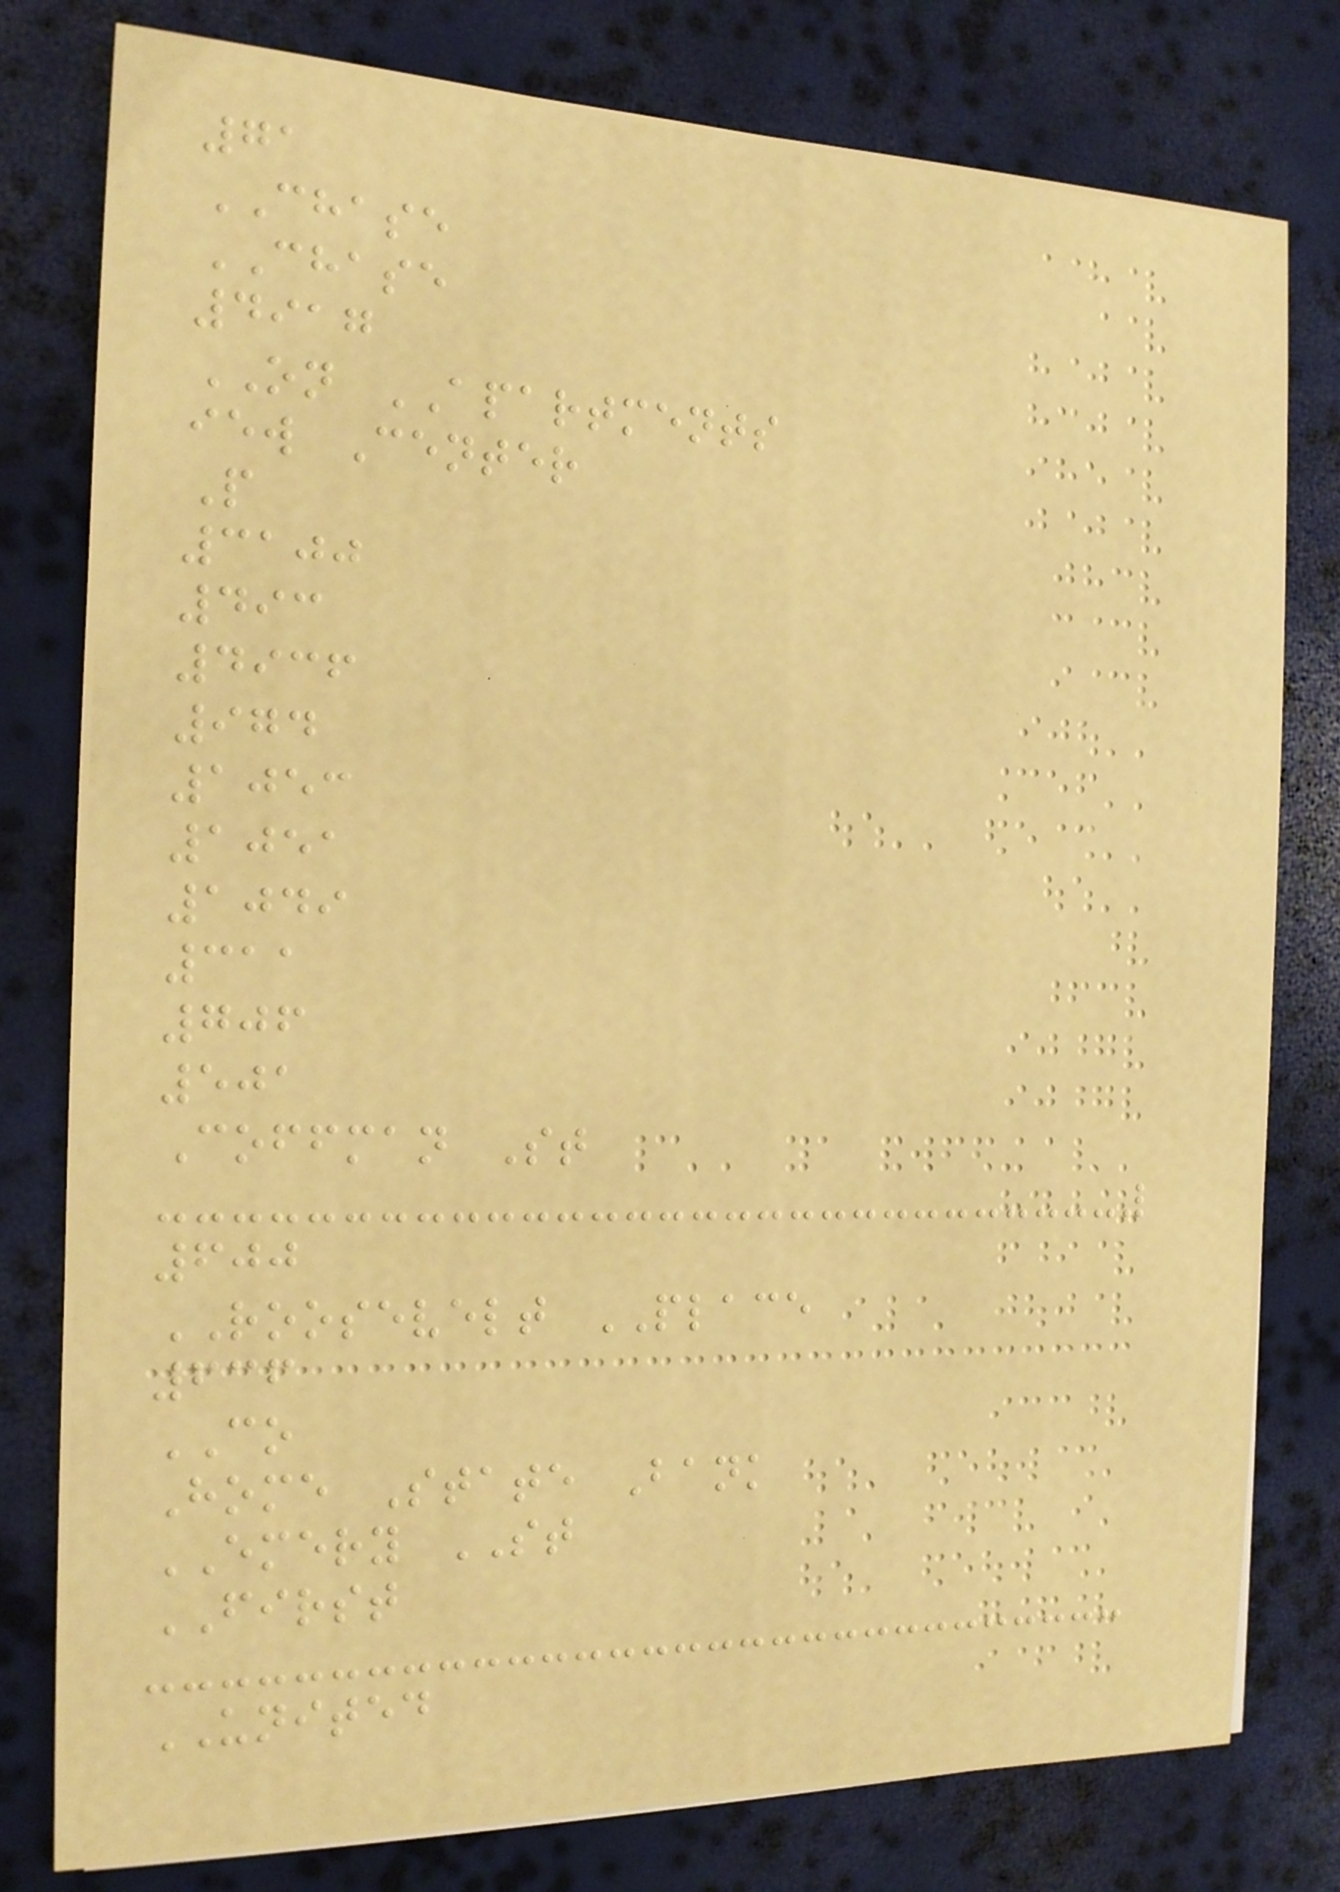71
CHASE
CHASE
4917
ON APARTMENTS
iew Center
P
3100
493
4936
974
1053
1051
1049
311
706
501
Coffman St
600
ROOSEVELT PLACE
636
CO
Home State Bank
EMERY ST
FIRST
UNITED
